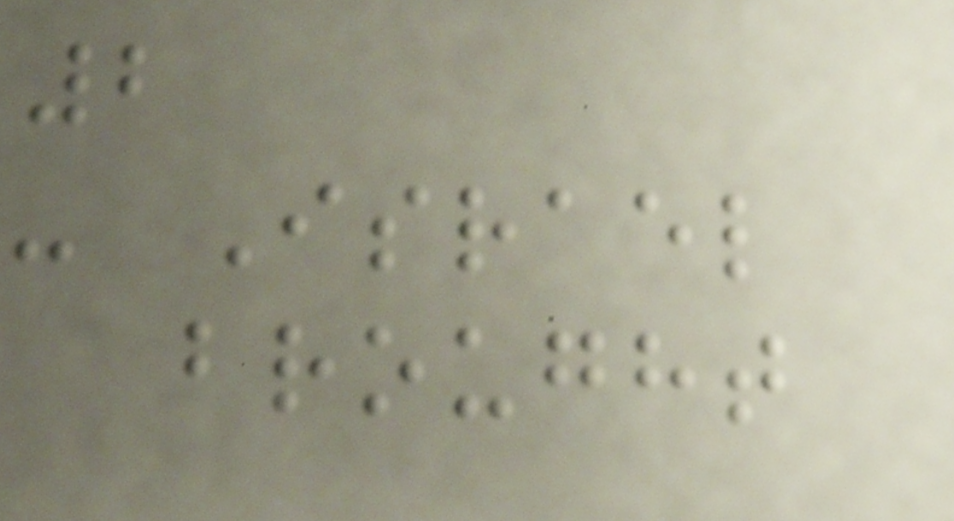2
- Israel
brought
